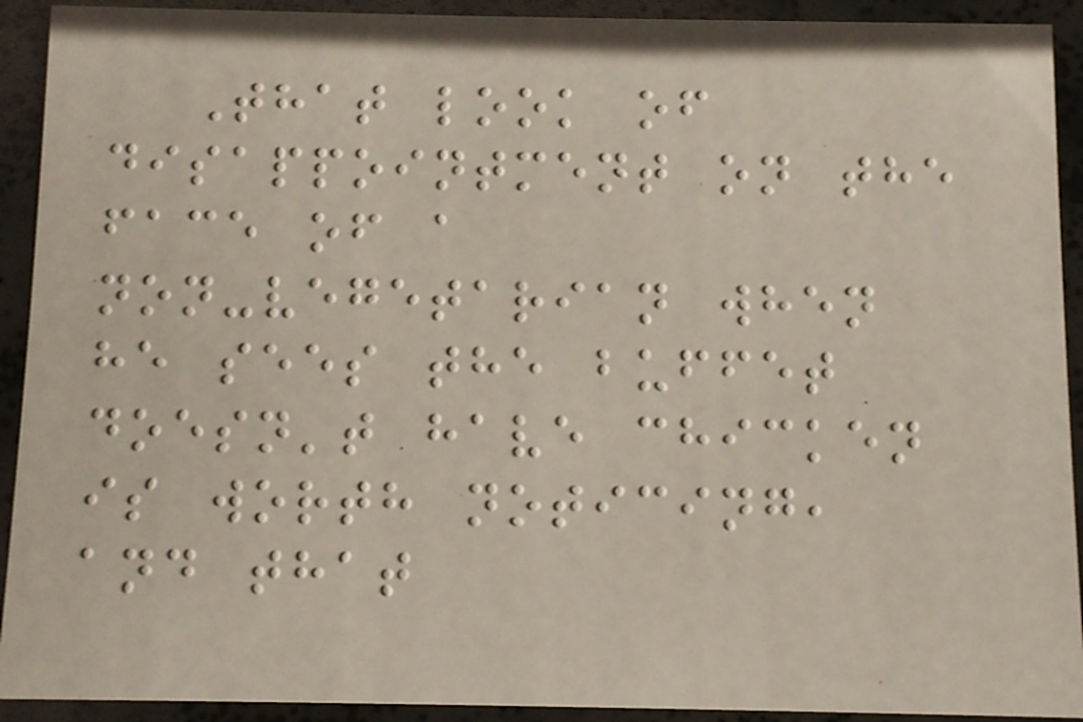That look of
disappointment on the
face of a
non-vegetarian when
he sees the buffet
doesn't have chicken
is worth noticing,
and that
